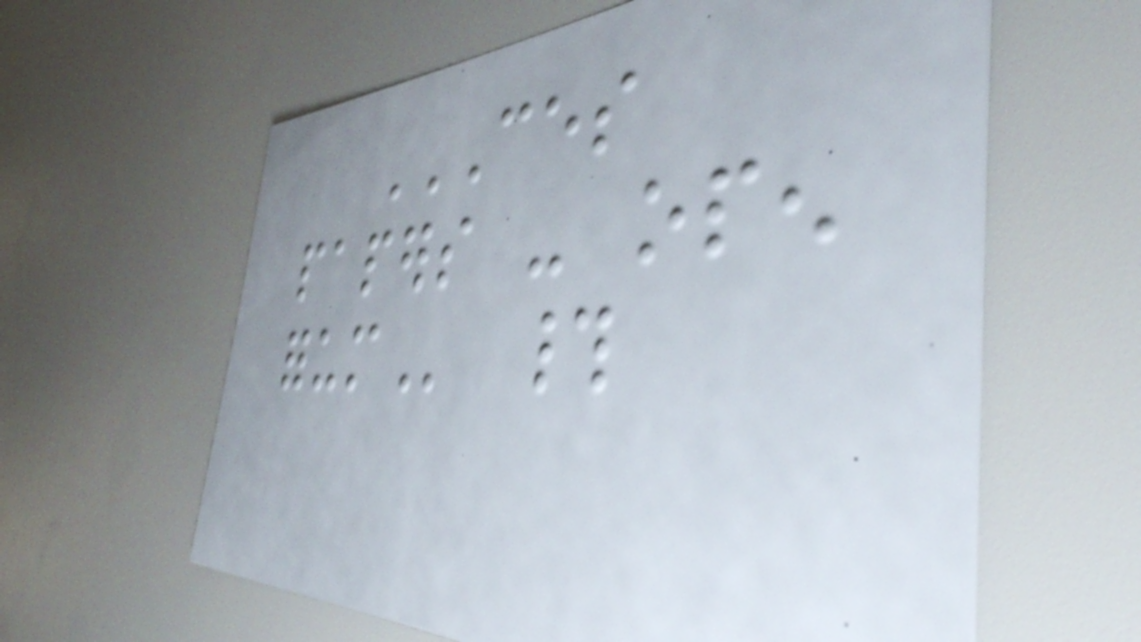CES
PAPERS - OPEN
FORUM #
